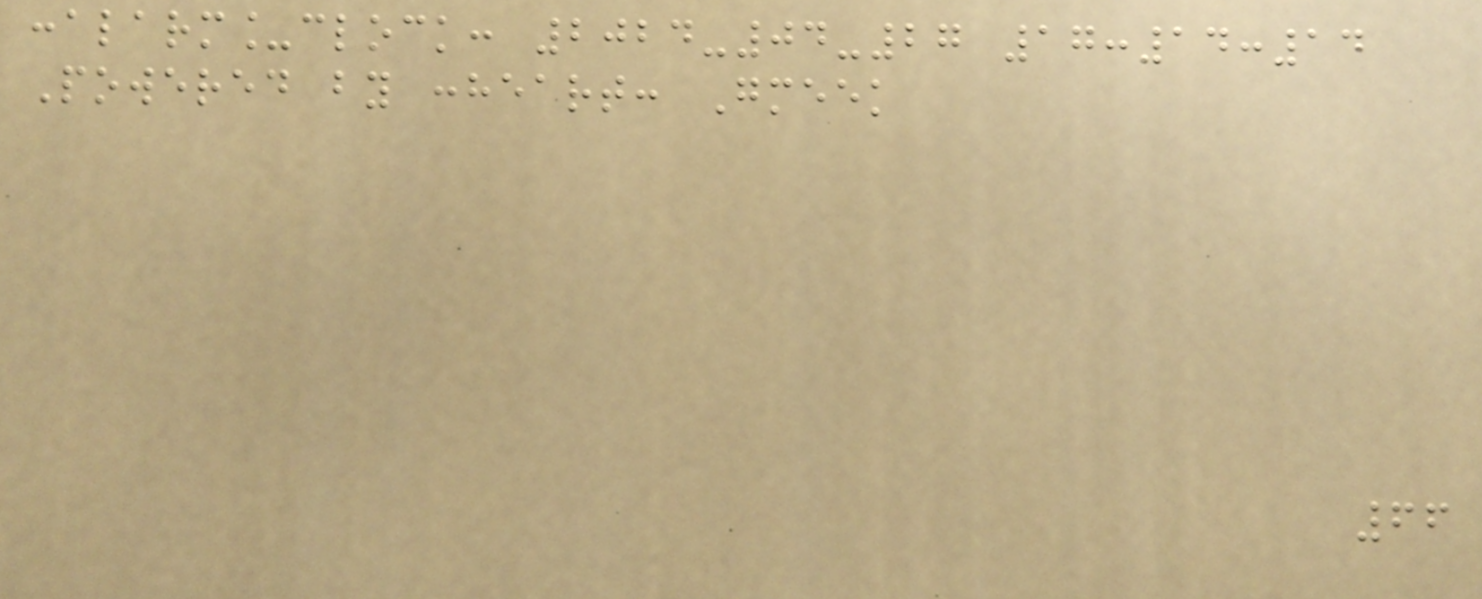:alarm_clock: 2024-04-27 17:14:14
Powered by :heart: Gmeek
66
